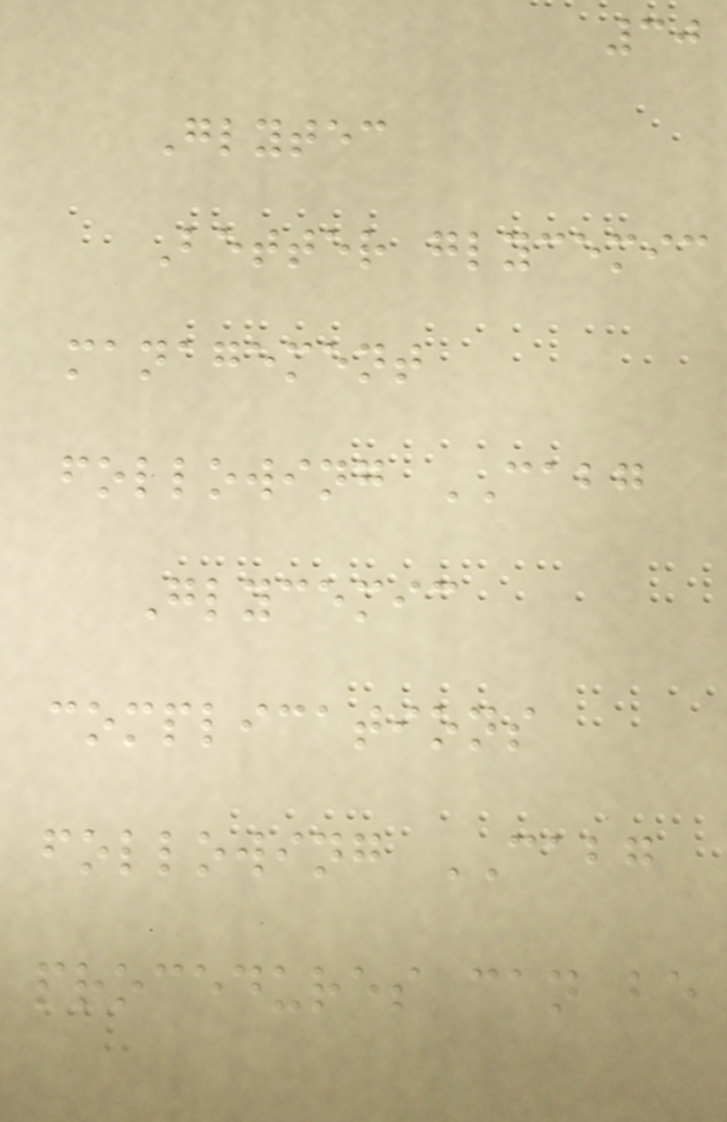30
Glytec
Better glycemic
management
following CABG
Glycemic
complications
following CABG
procedures can be
